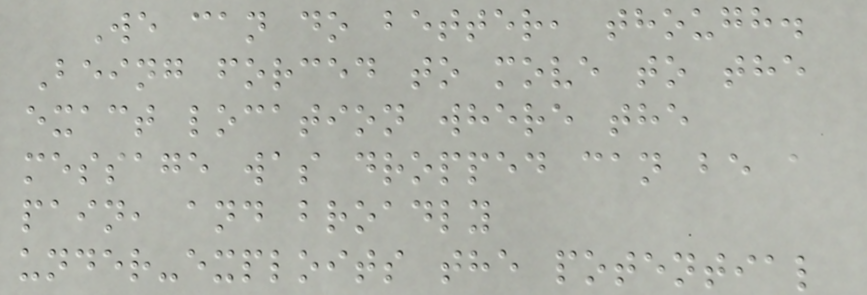We can do better, though.
Being forced to move to the
exact location where the
message was dropped can be a
pain, and broadly
under-exploits the potential
